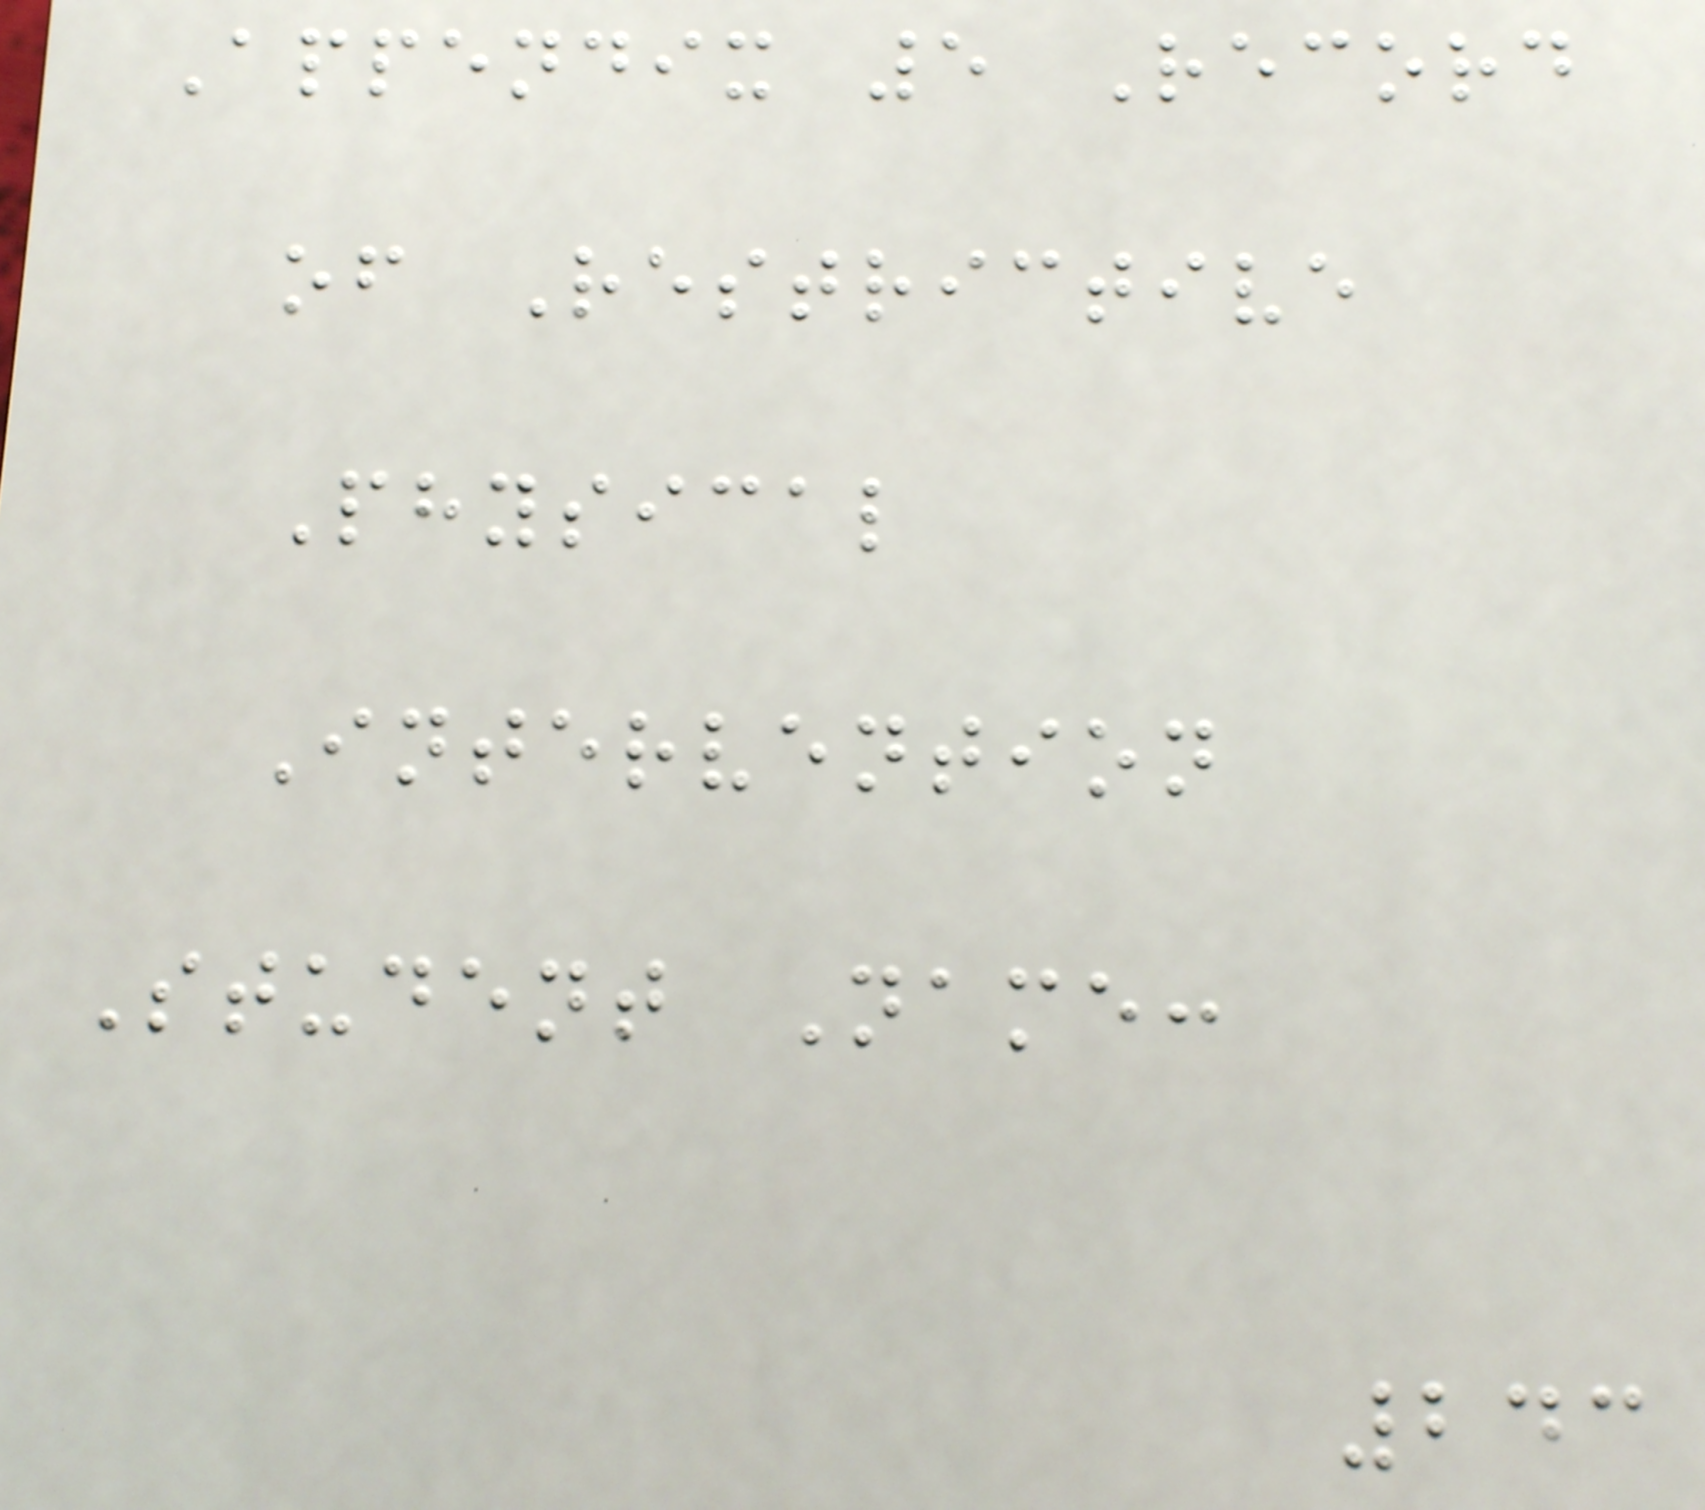Appendix 5 Record
of Restrictive
Physical
Intervention
Student Name:
243
